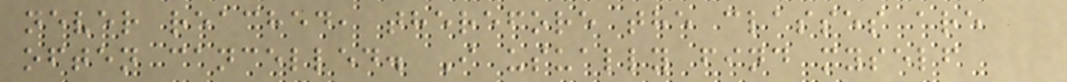never reached, therefore the classes are
often cancelled. I usually find myself
